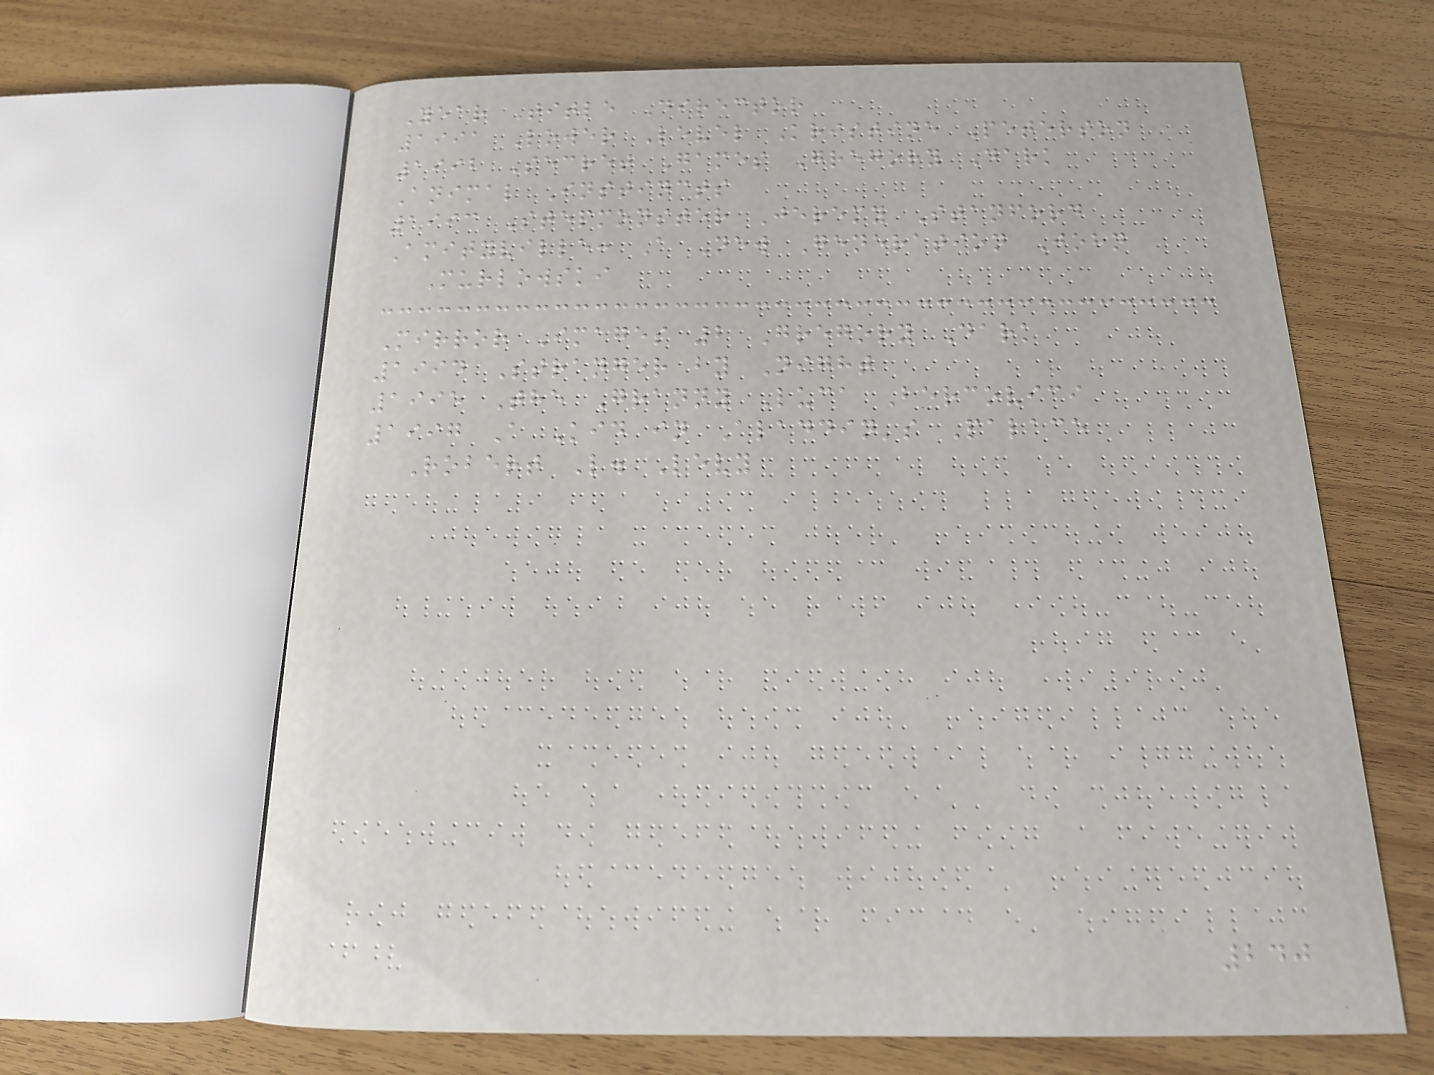Year Title Director
1991 Lower Level Kristine Peterson
1992 Secret Games Gregory Dark
Animal Instincts
1993 Stepmonster Jeremy Stanford
Amityville: A New Generation John
Murlowski
Mirror Images 2 Gregory Dark
1994 Stranger by Night
1995 The Granny Luca Bercovici
1997 A Kid in Aladdin's Palace
Robert L. Levy
240
